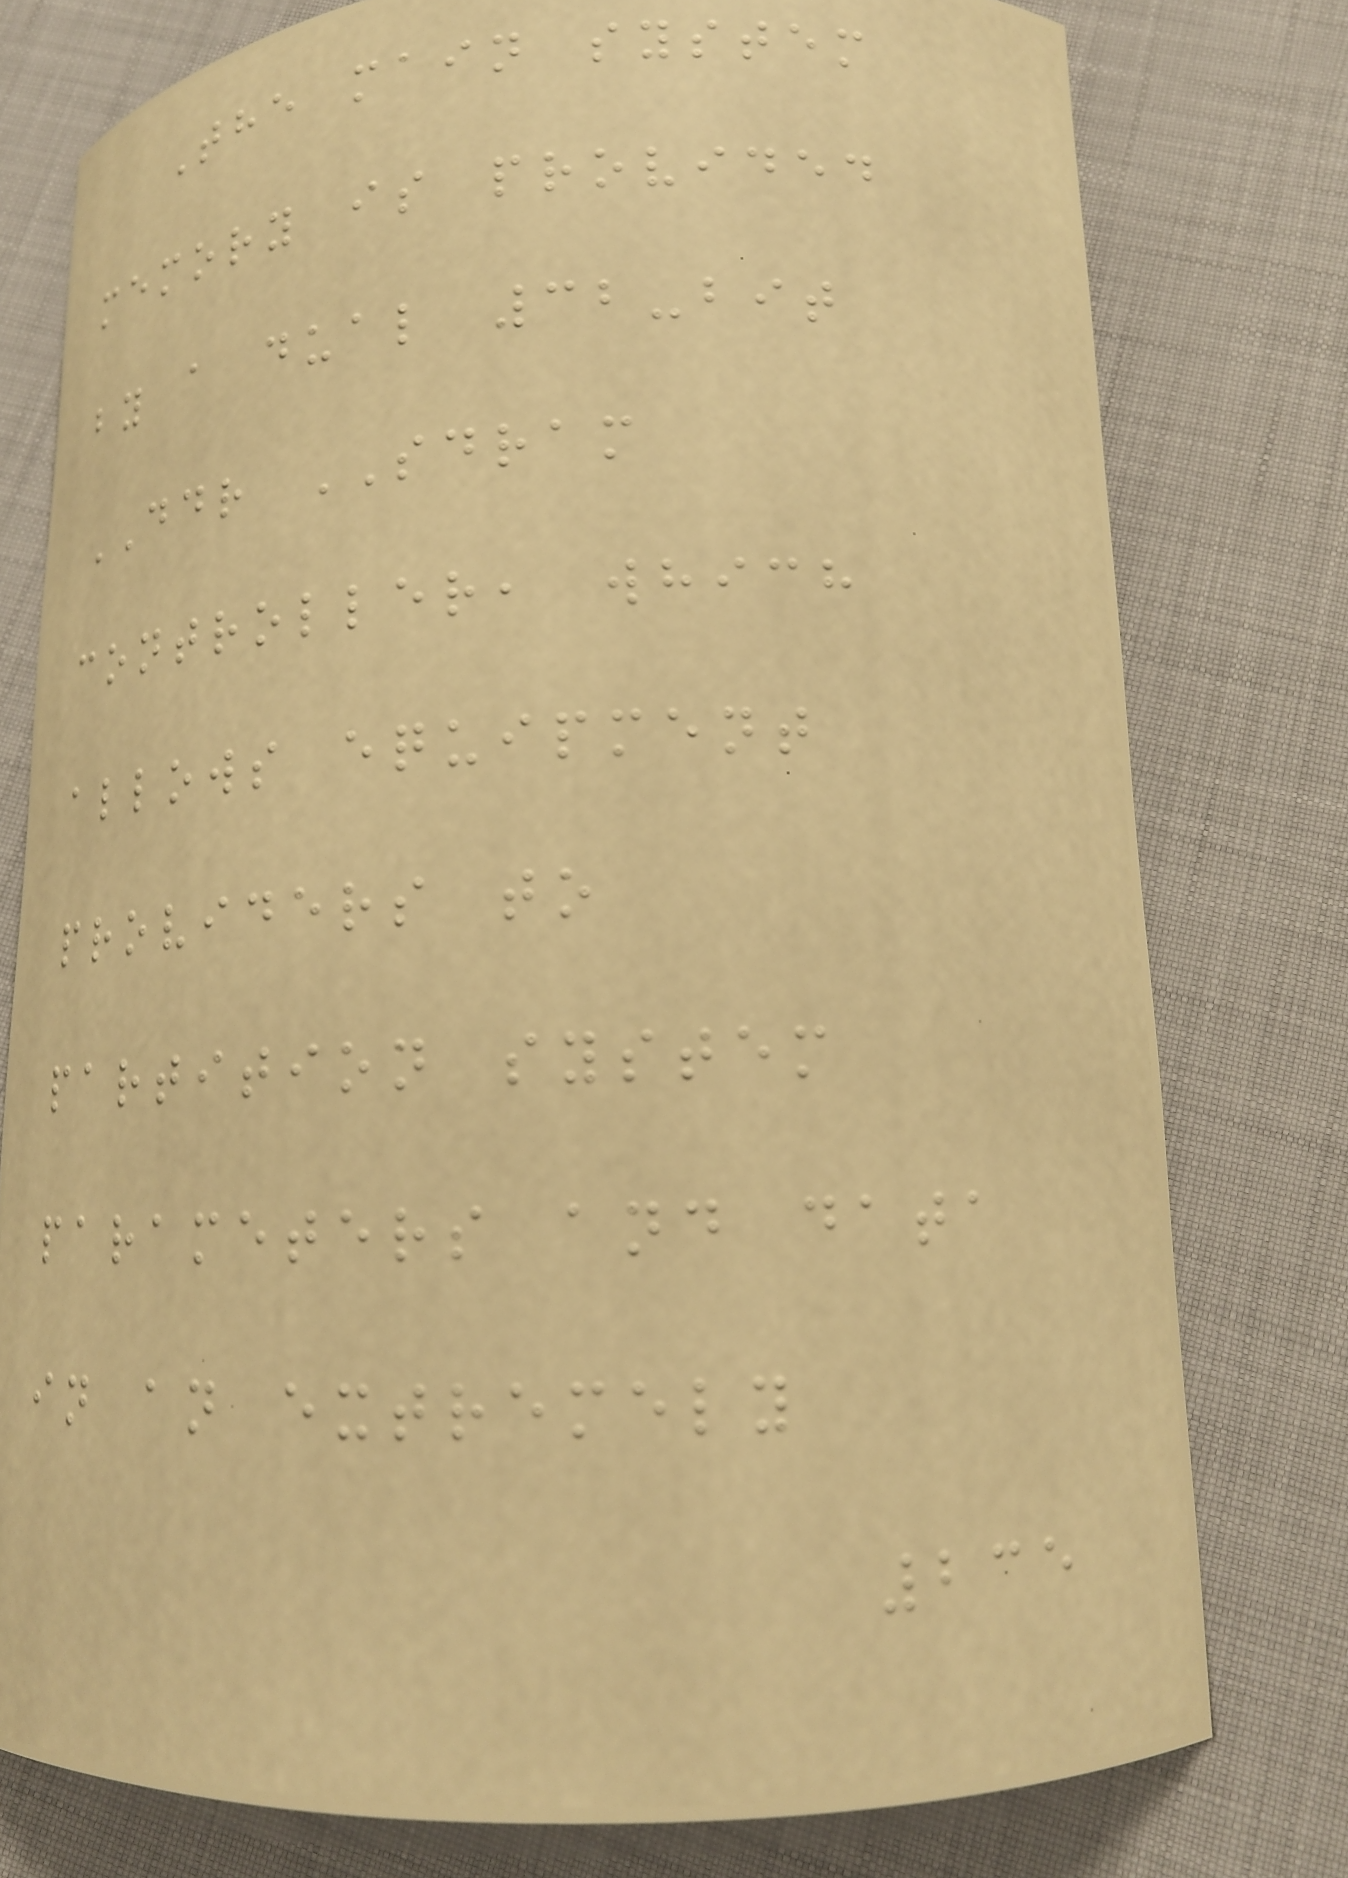The main system
memory is provided
by a dual 32-bit
DDR SDRAM
controller, which
allows equipment
providers to
partition system
parameters and data
in an extremely
235
